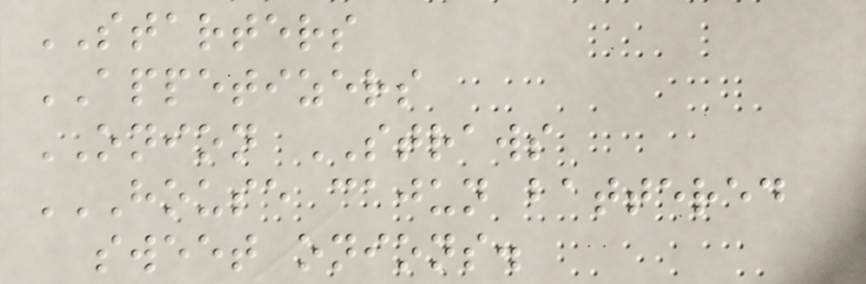STARTERS
APPETIZERS
ONION STRAWS
HOUSE CAJUN BATTERED
SWEET ONIONS.
